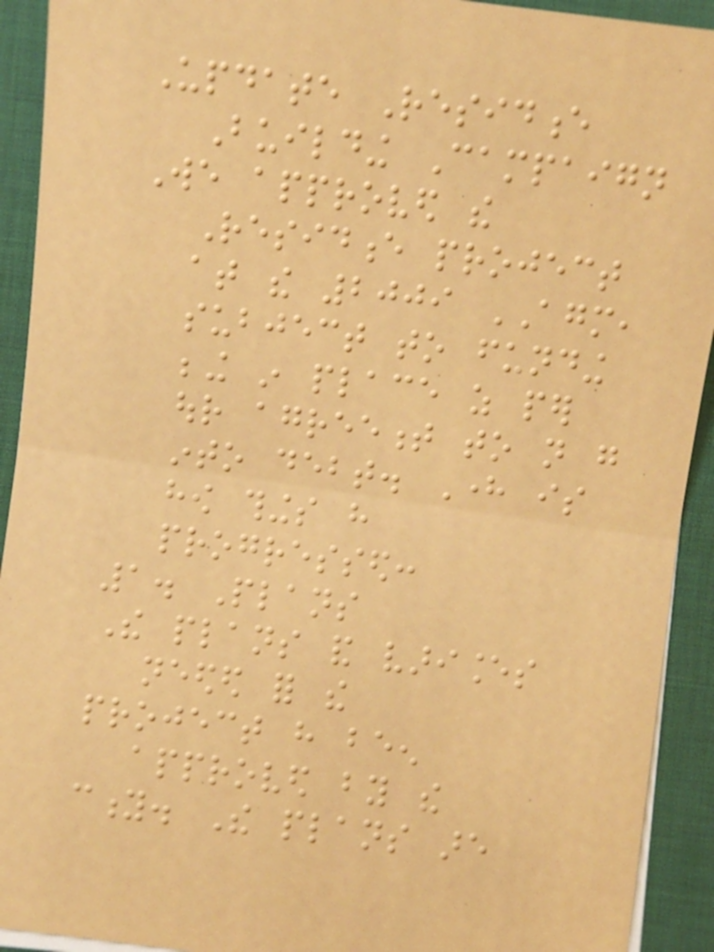Update Residence
Building Campaign
We approved the
Residence project
at the 2009 AGM,
subject to funding
being in place as per
our agreement to not go
into debt. Here is
how things have
progressed:
1. Plans
The plans and variances
needed for the
project have been
approved by the
city. The plans are
